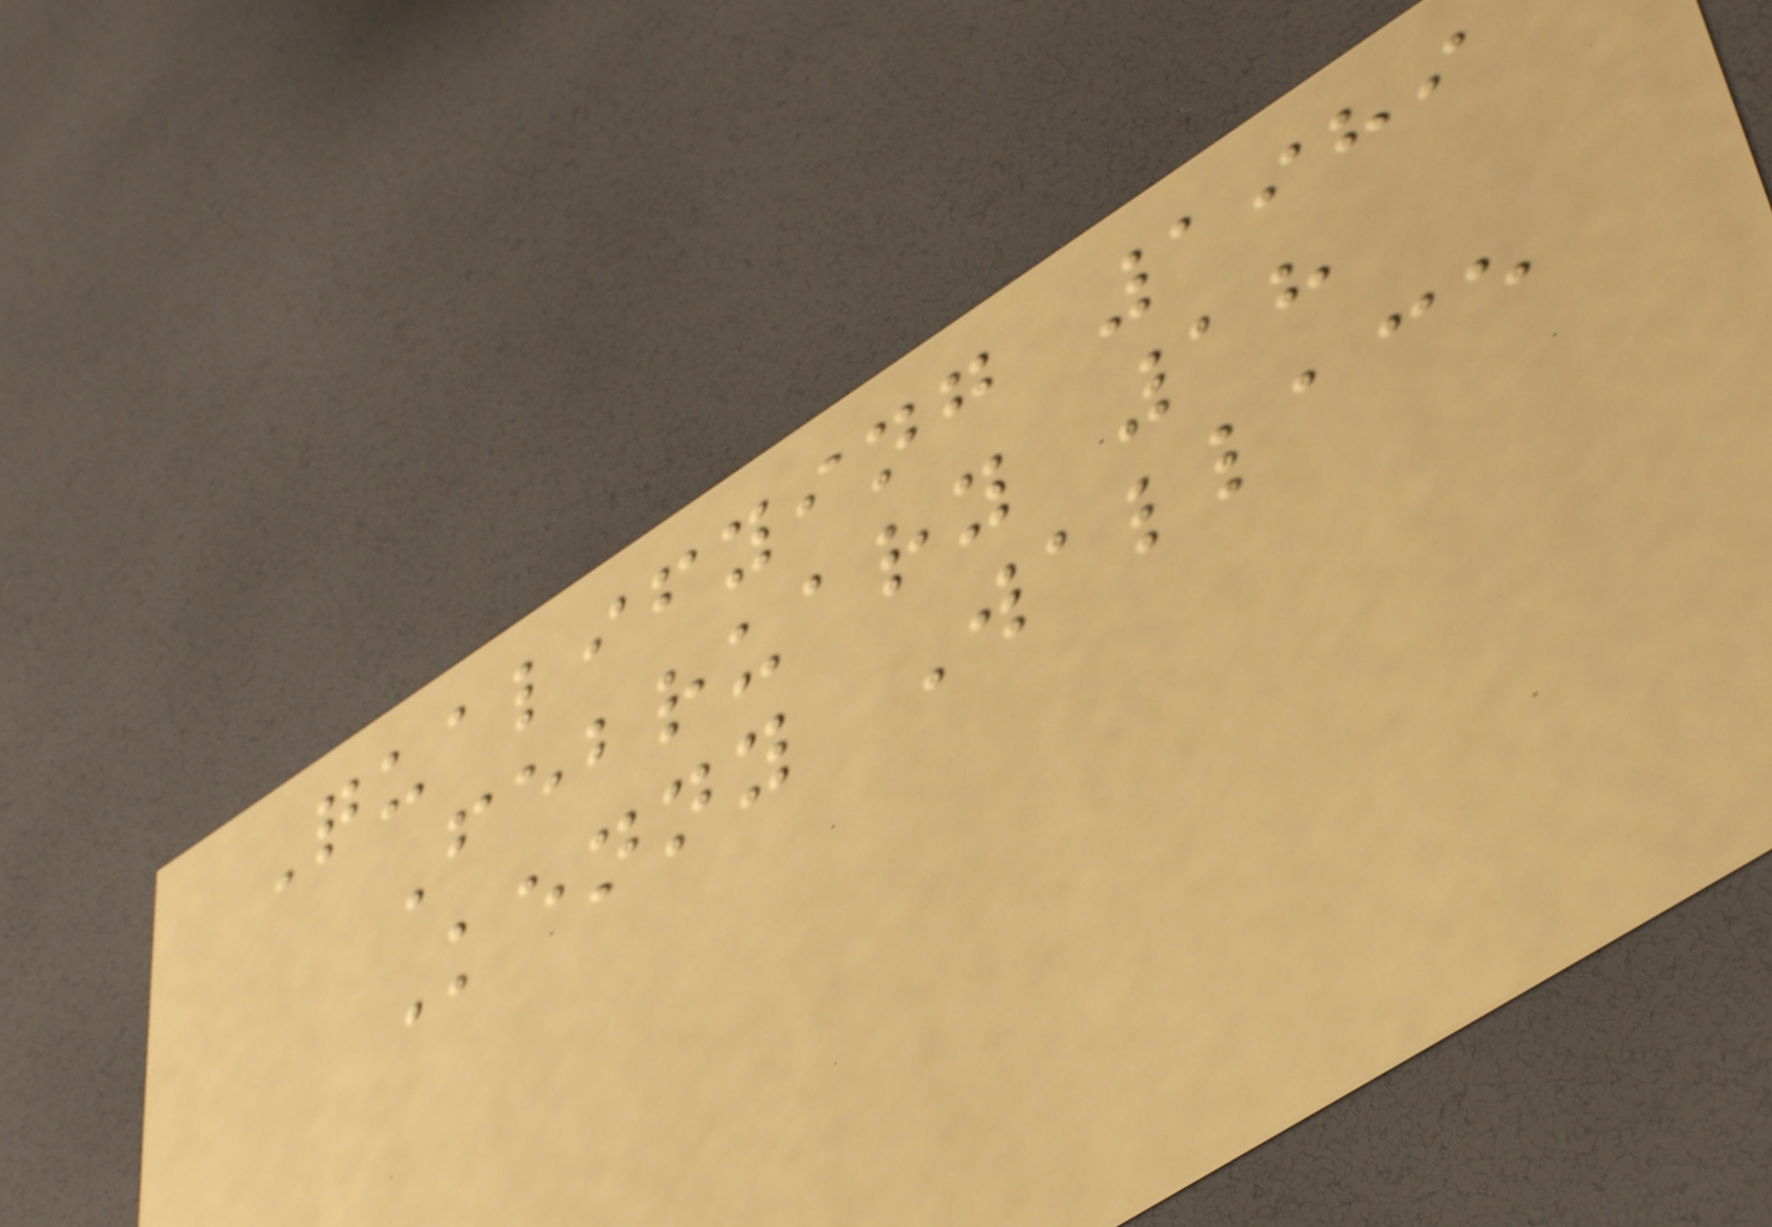Qualifying 1989
February 18
Kenny Wallace
